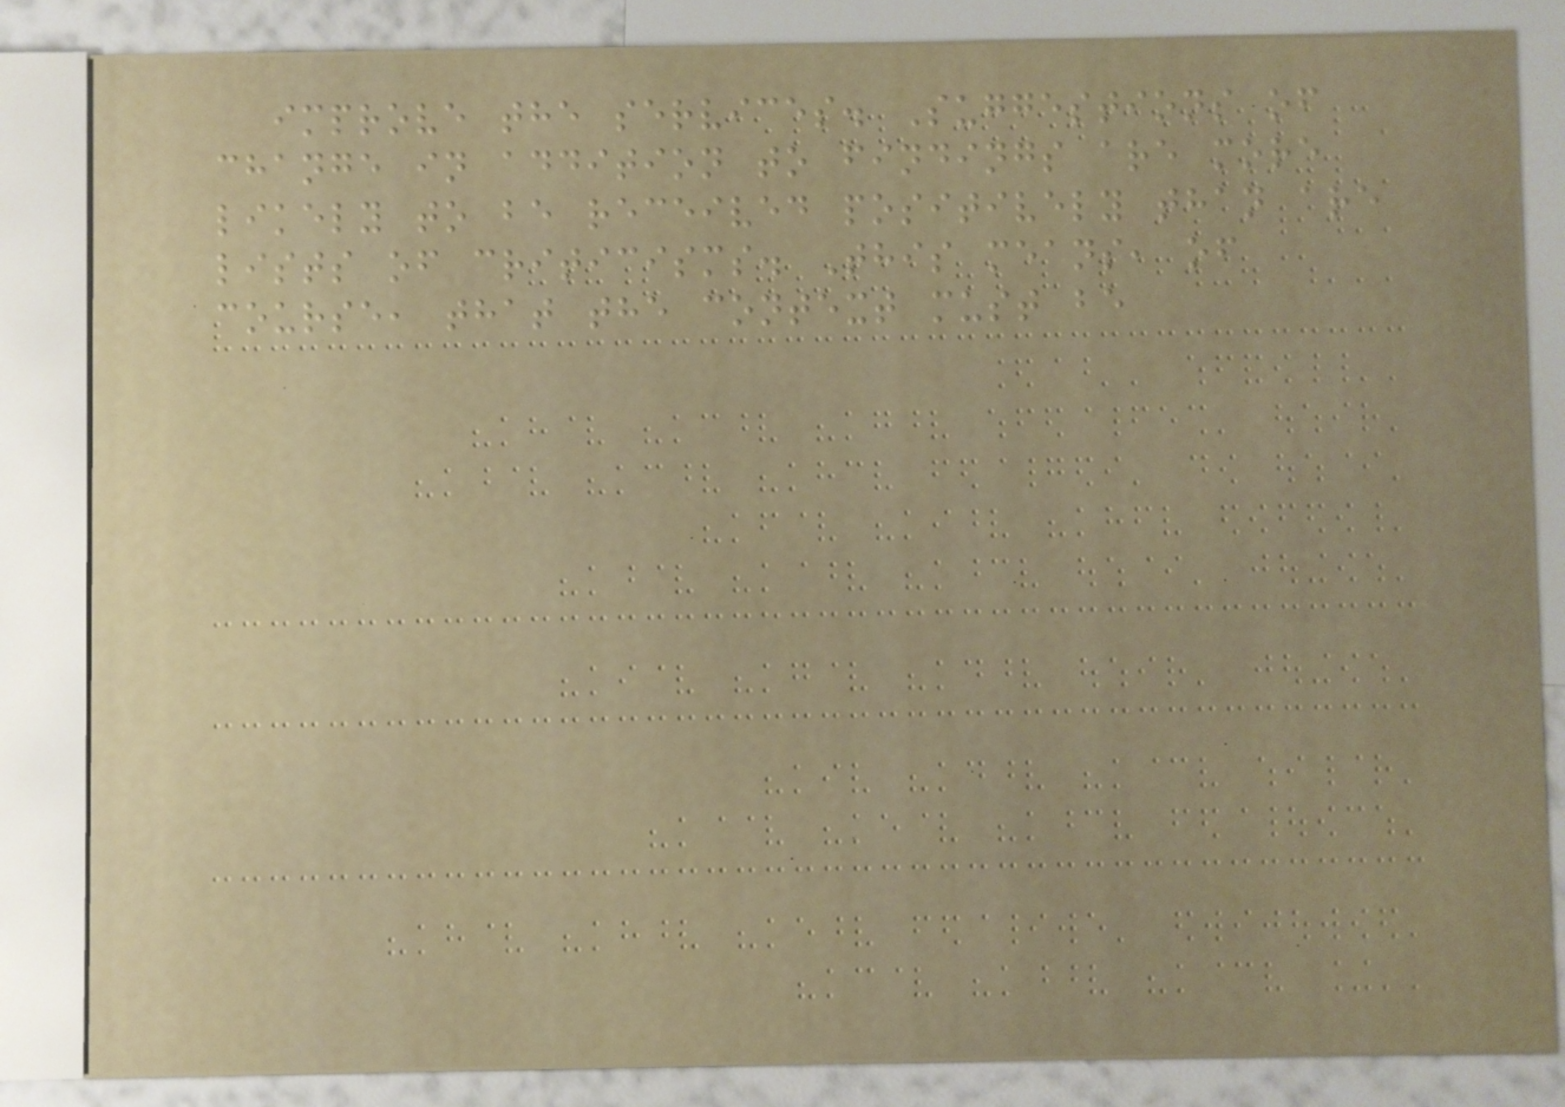improve the services. Suggestions of
change in addition to findings are more
likely to be received positively than are
lists of criticisms. This means, of
course, that the context must be
